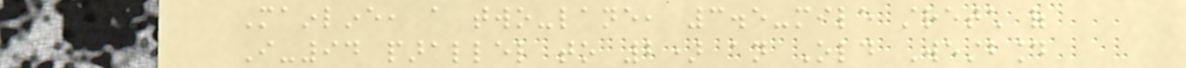Mainline, a two-lane, 3.5-mile stretch of
I-94 parallel to 2) an Old Westbound
